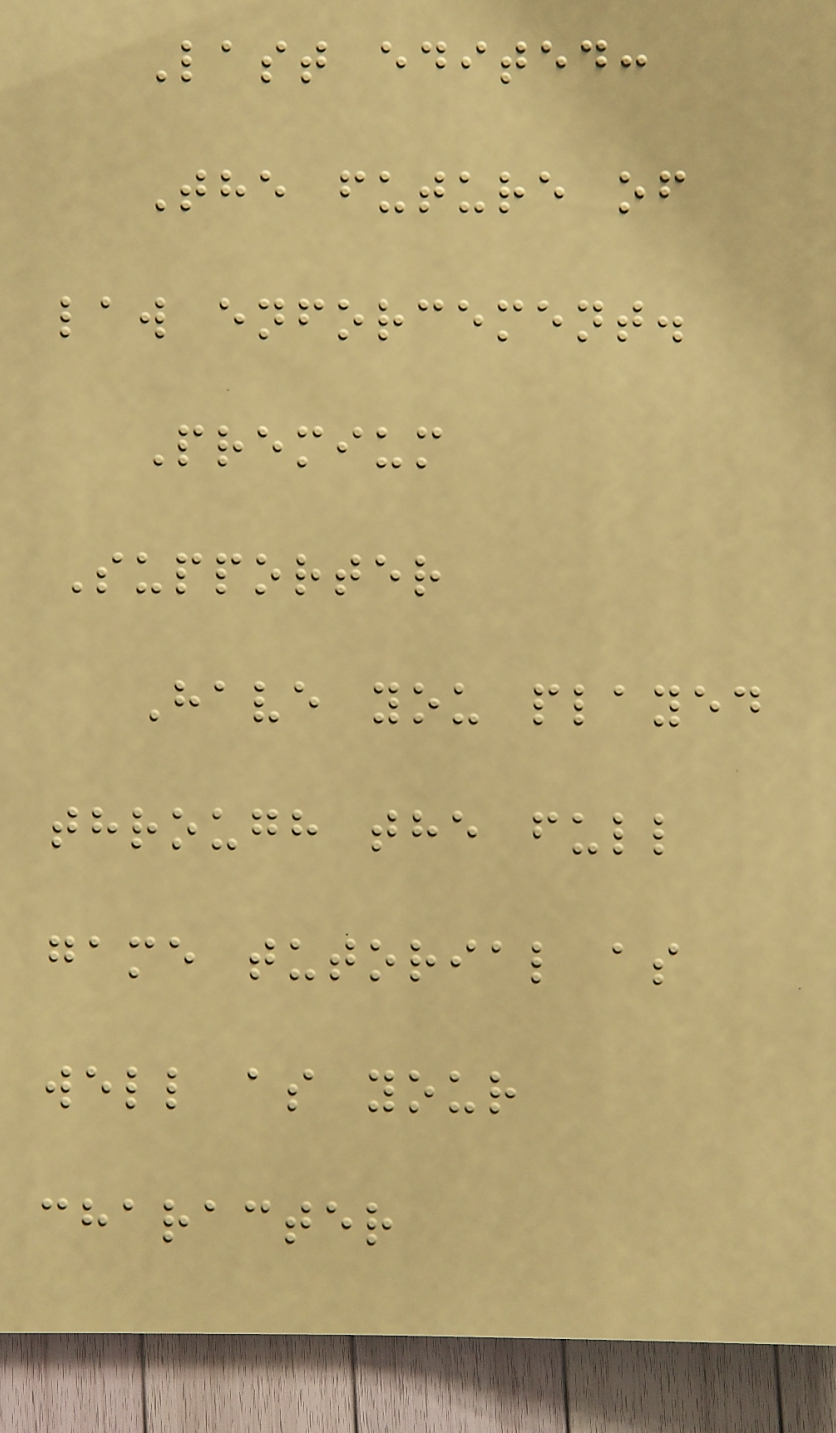Last edited:
The future of
law enforcement.
Premium
Supporter
Have you played
through the full
game tutorial as
well as your
character
